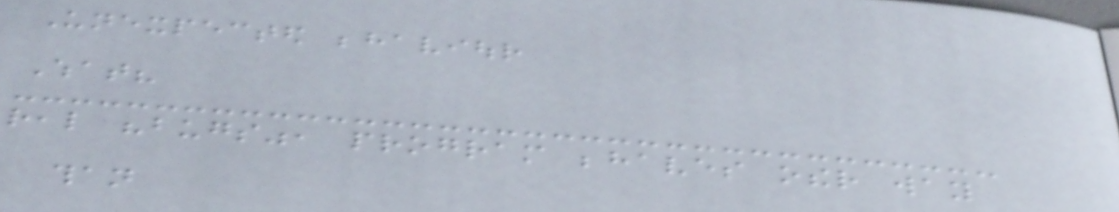Unexpected behaviour
What?
real "bugs", program behaves other way
than
